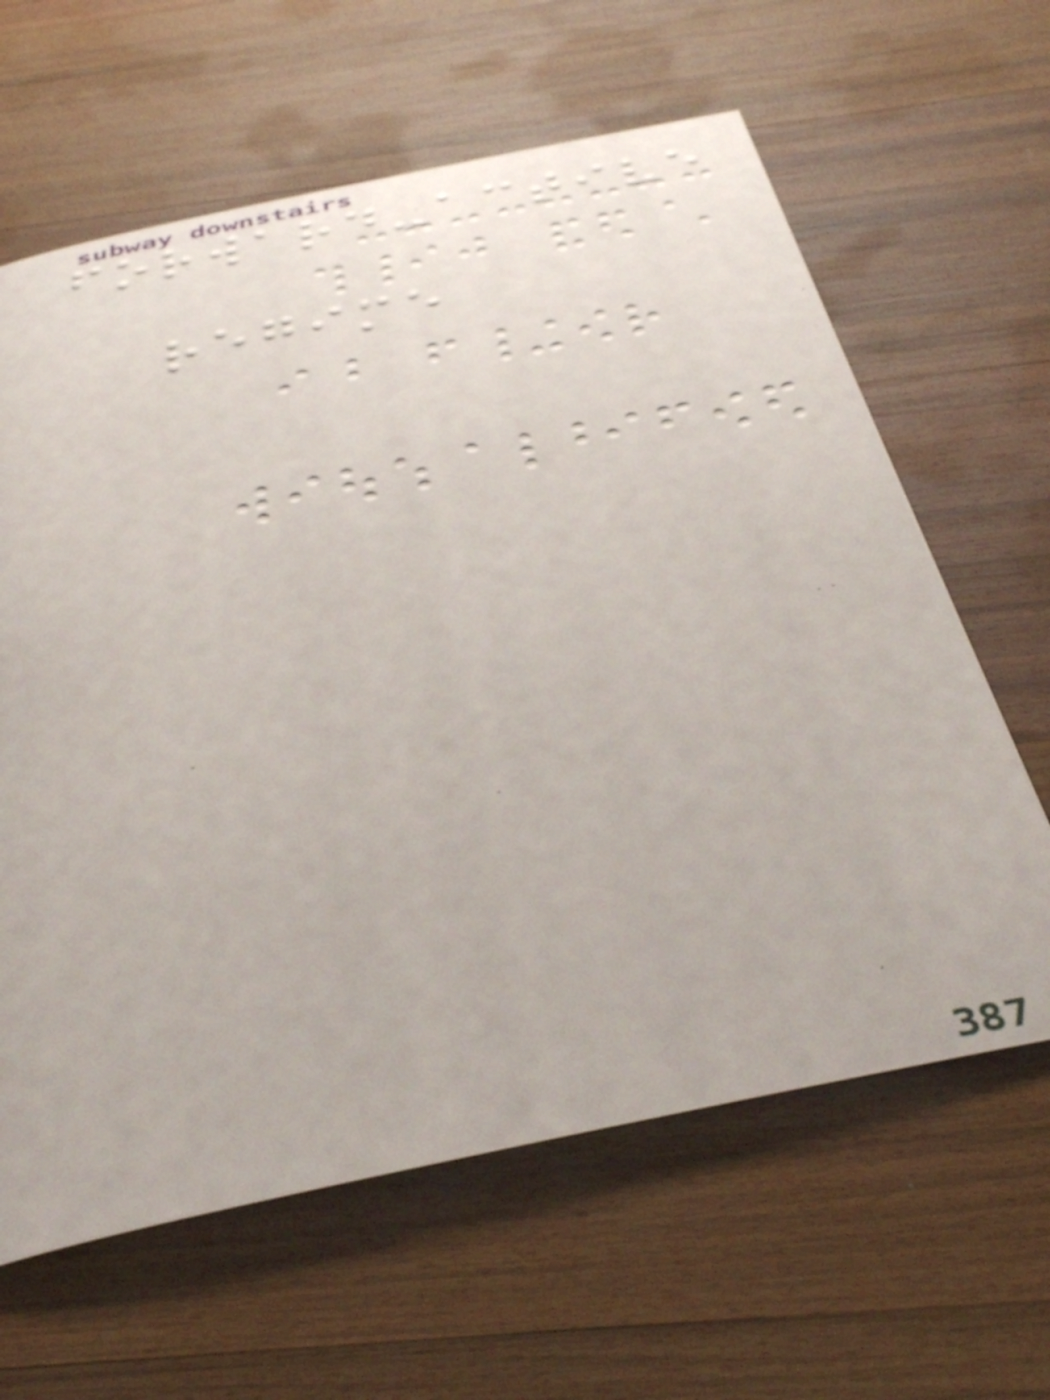forward-active
regime
